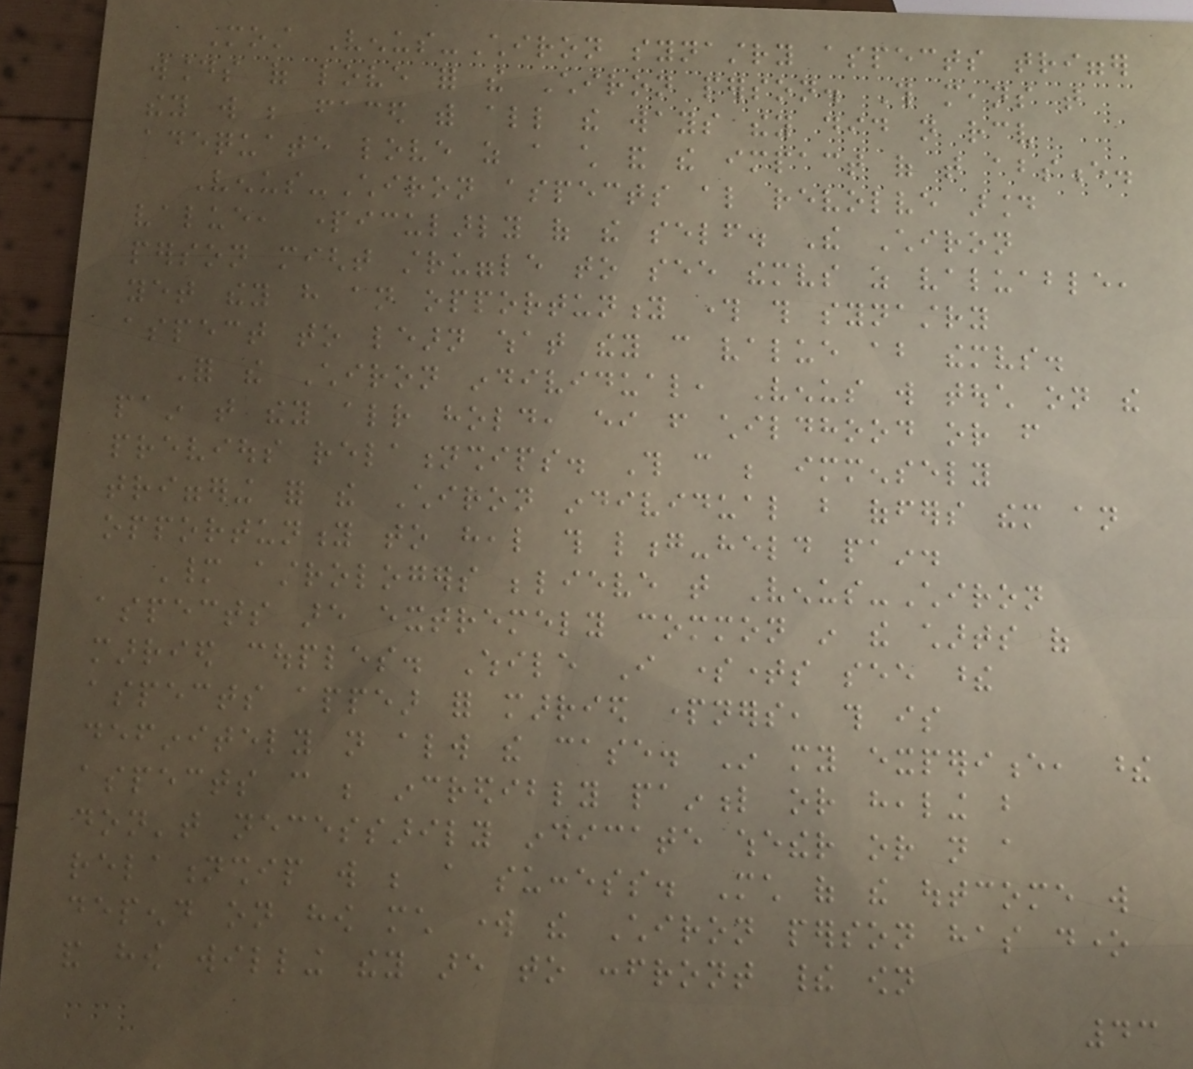Most Venus-Chiron synastry aspects trigger
wounds of love for the Chiron person. This means that
they will be faced with all the ways they did not receive
adequate love as a child and the impact of that absence.
Venus-Chiron aspects also revolve around
value, particularly of the self. The Chiron
person might struggle to see themselves as valuable,
yet they have an opportunity through this synastry
aspect to learn what they can value about themselves.
For the Chiron individual, Venus will touch on the
pain that they already hold, either from childhood or from
previous relationships. This can be immensely
triggering for the Chiron individual but offers them an
opportunity to heal this long-held pain.
Many astrologers believe that Venus-Chiron
aspects are extremely common in the charts of
married couples. While I sometimes see these
aspects appear for married partners, this is
definitely not always the case. In my experience, these
aspects can be incredibly painful or healing but
don't necessarily indicate whether or not a
relationship will be a success. Much of the outcome will
depend on how much work the Chiron person has done
and how willing they are to confront their own
43
